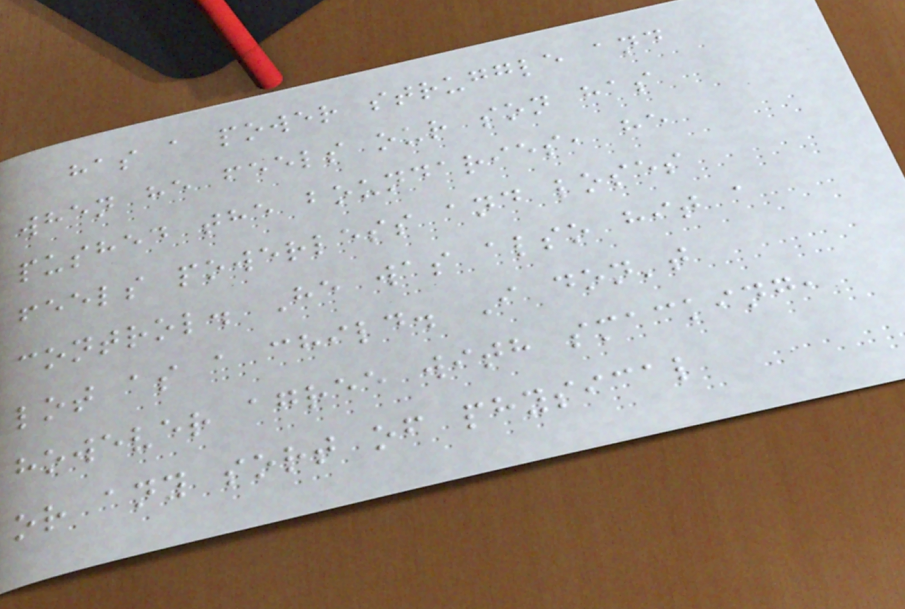has a power struggle and
when he feels our son has
pushed the boundaries, he
feels powerless and loses
control. He was also hit a
lot as a child. I don't
however agree with smacking,
or any sort of physical
